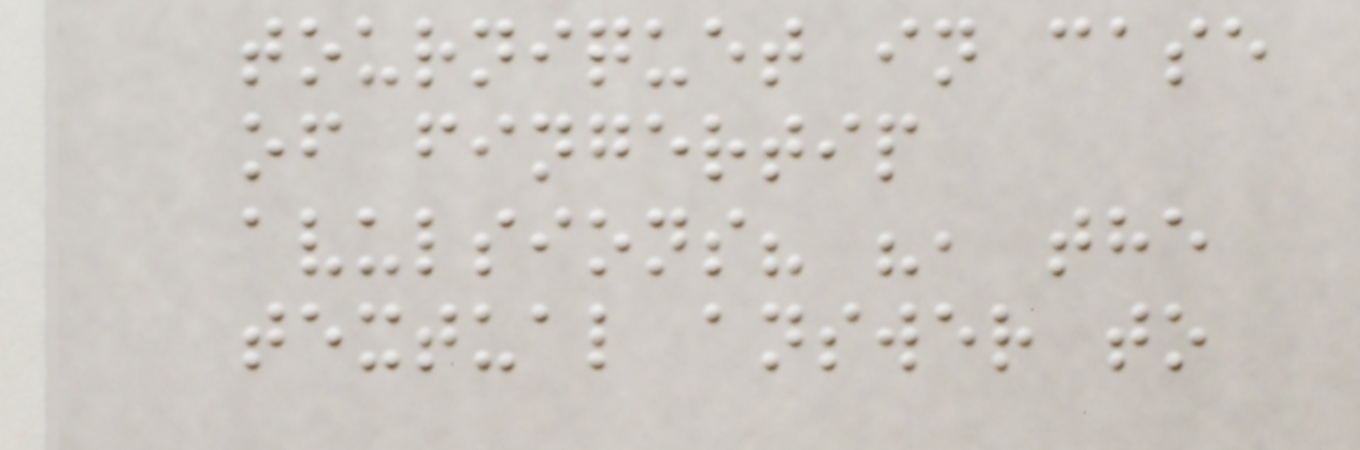tourniquet in case
of fingertip
avulsions? ", the
textual answer to
